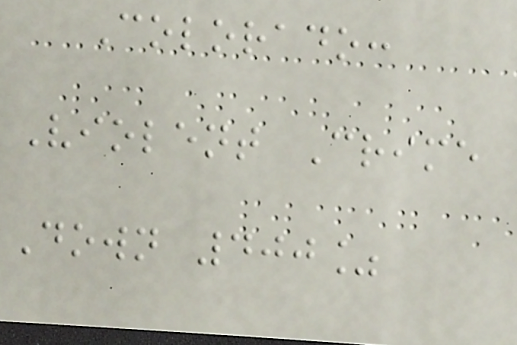Colorado:
Violent Crime
Down 400%
